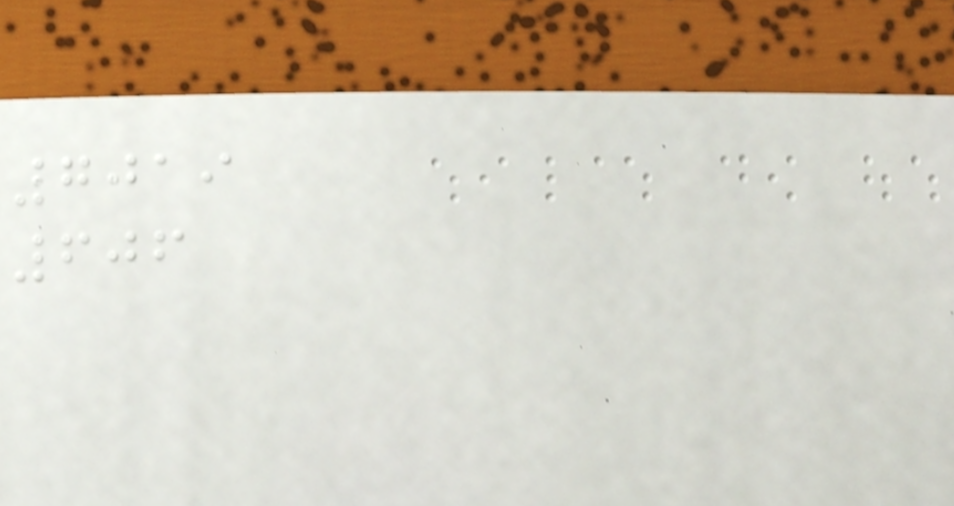7019
606
